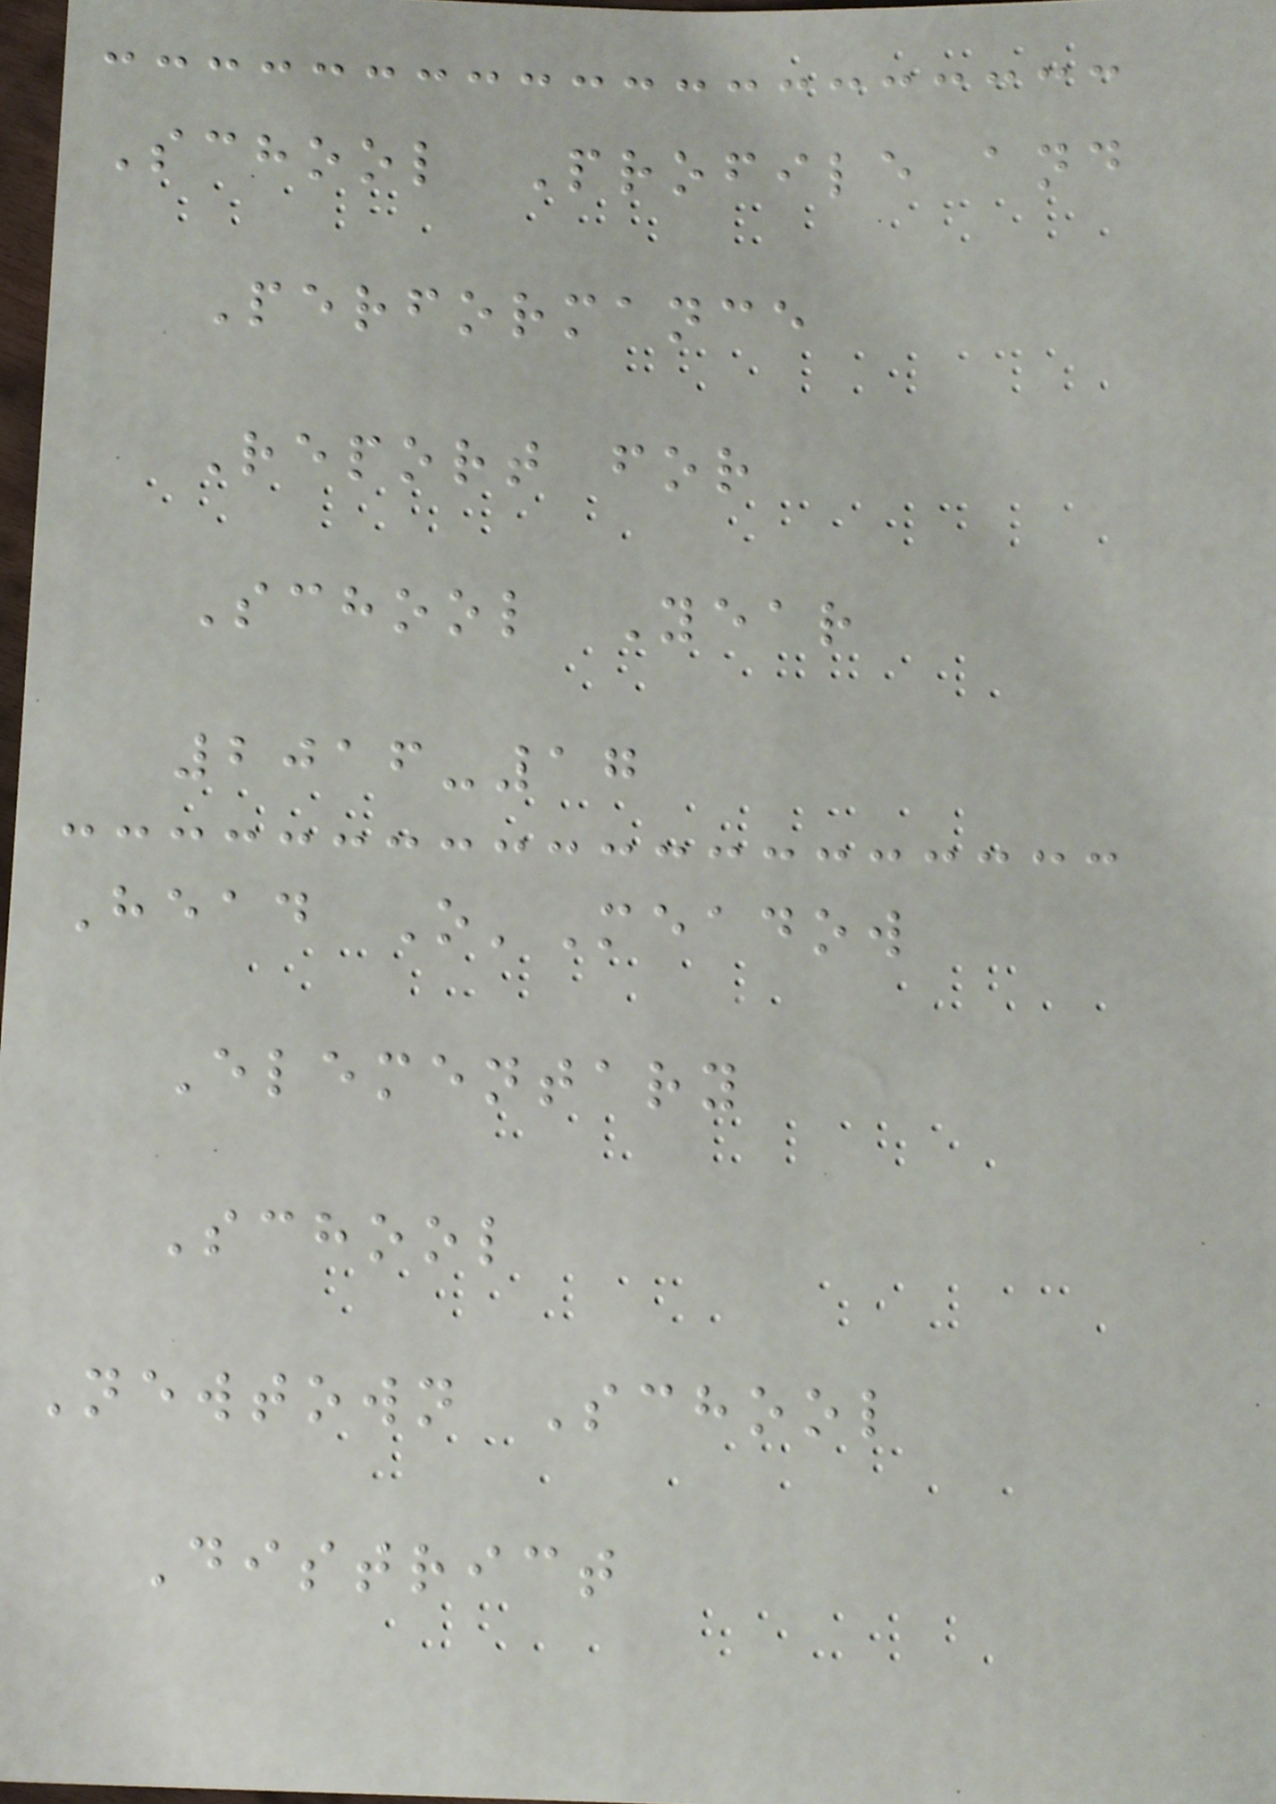School Profile and
Performance
Report for
School Year
2016-17
Head O'Meadow
Elementary
School
Newtown School
District
